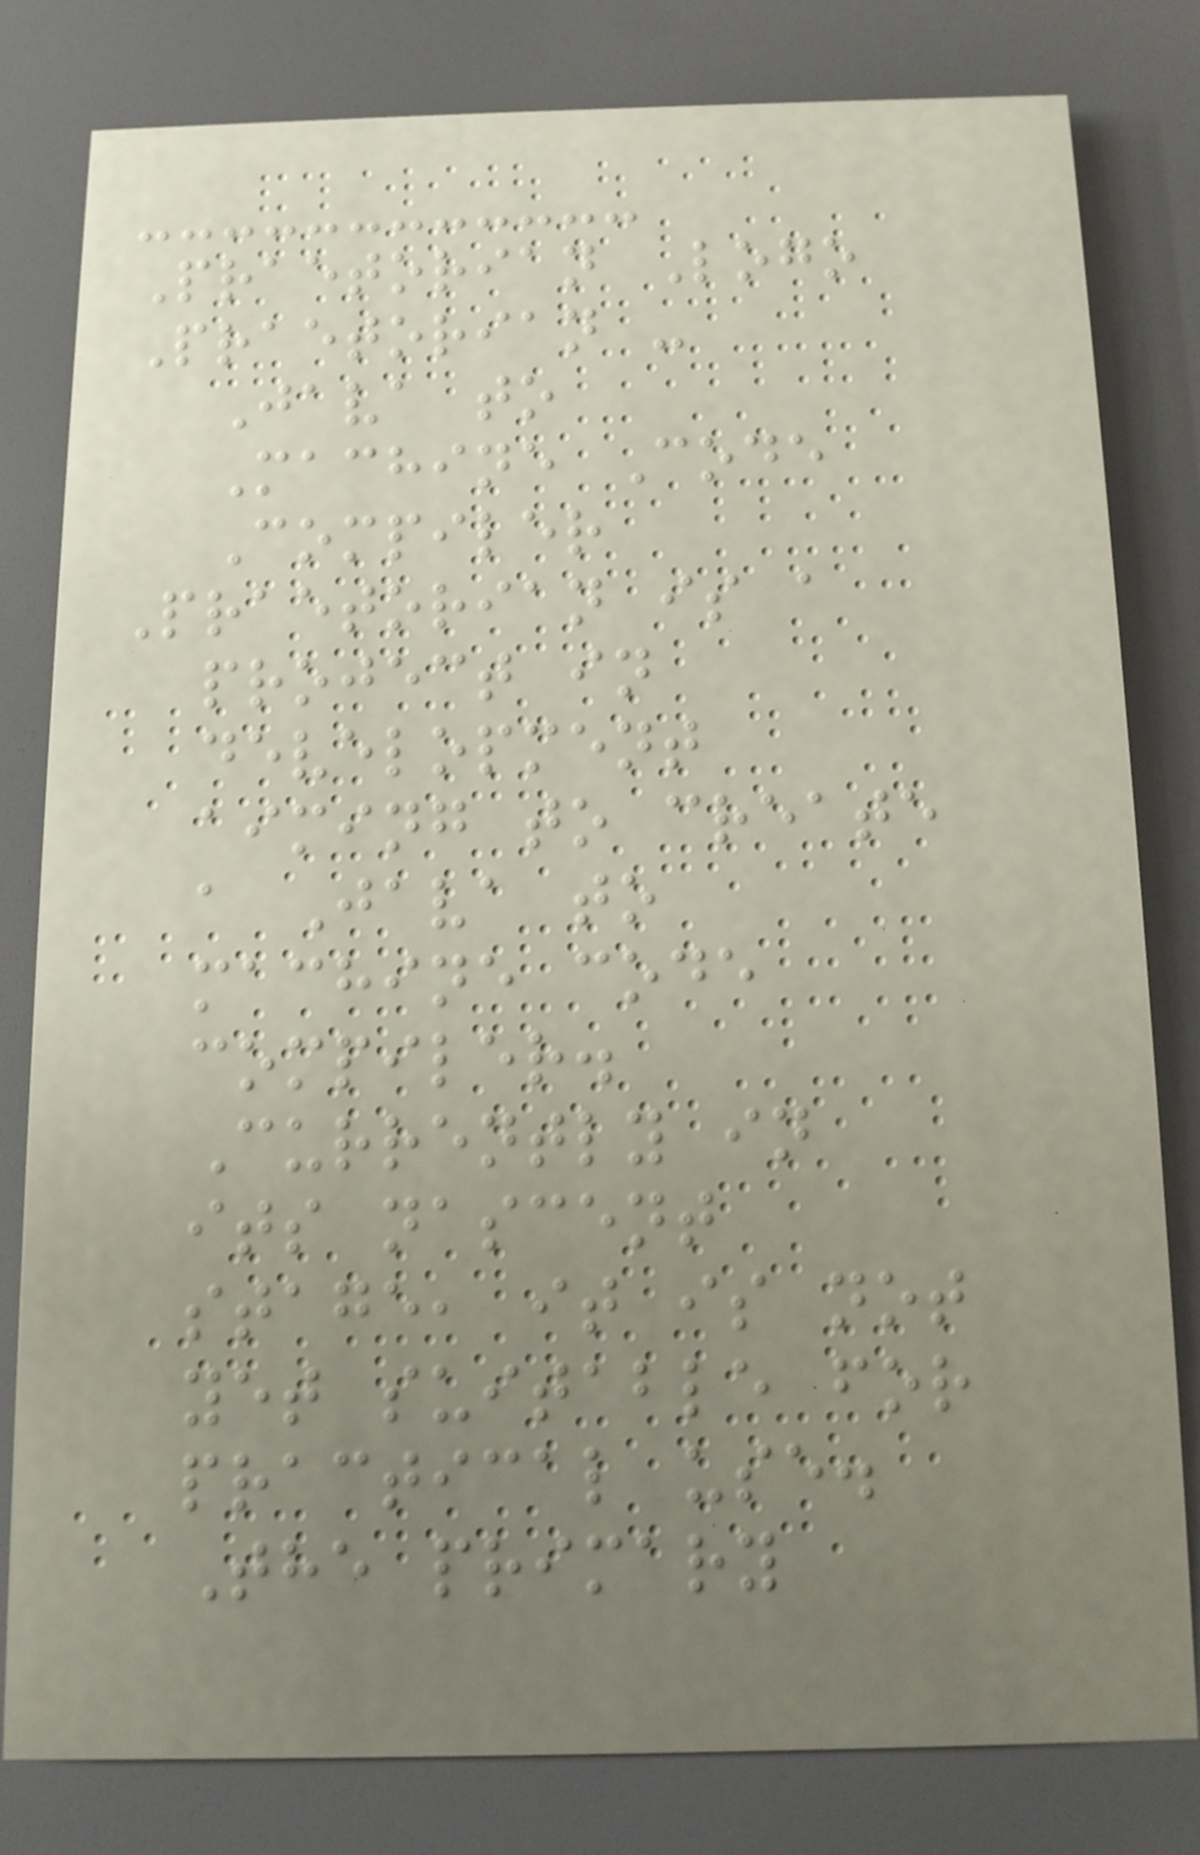Praetorian Logo
Praetorian -
Java to
Machine Code
Compiler
Praetorian is a
project in
development
aiming to create
a Java to
machine code
compiler.
Currently in
its nascent
stage, it is not
yet suitable for
practical use.
The primary
